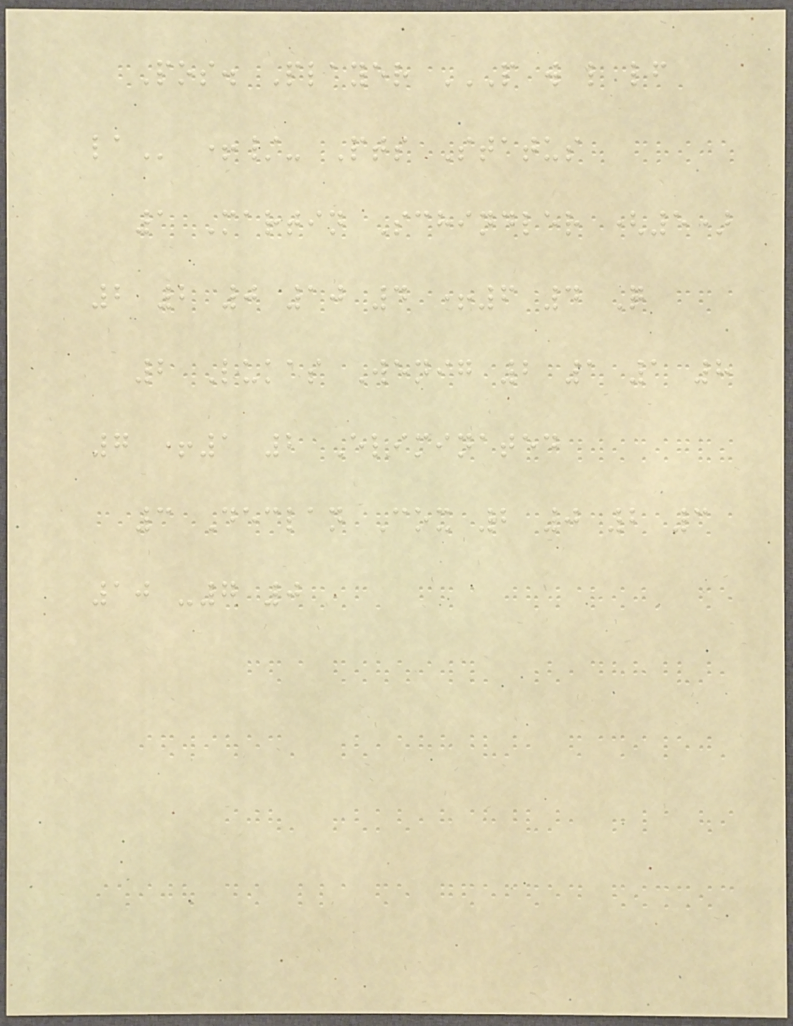Pos. Player P W L LF
LA +/- Pts Status
1 Martin Schindler (5)
2 2 0 10 4 +6 4 Q
2 Lukas Wenig 2 1 1 8
7 +1 2 Eliminated
3 Declan Cox 2 0 2 3
10 -7 0
